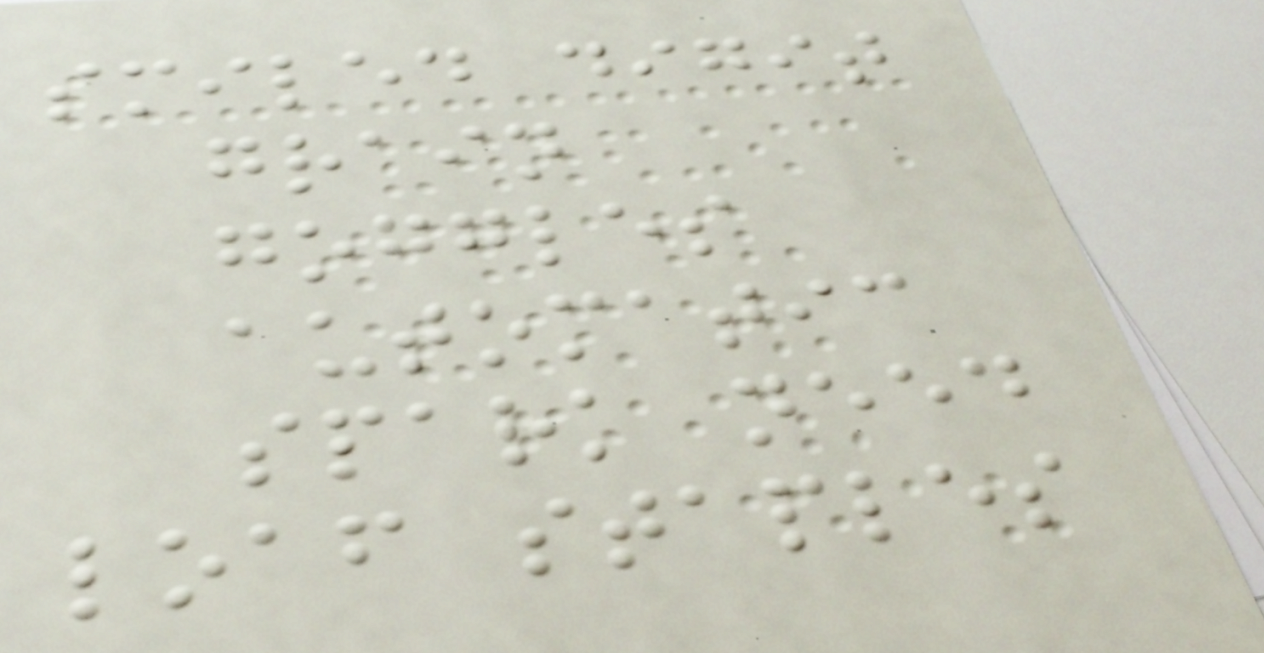smiled digit
grain
goggles
automatic
spark need
loaf staples
